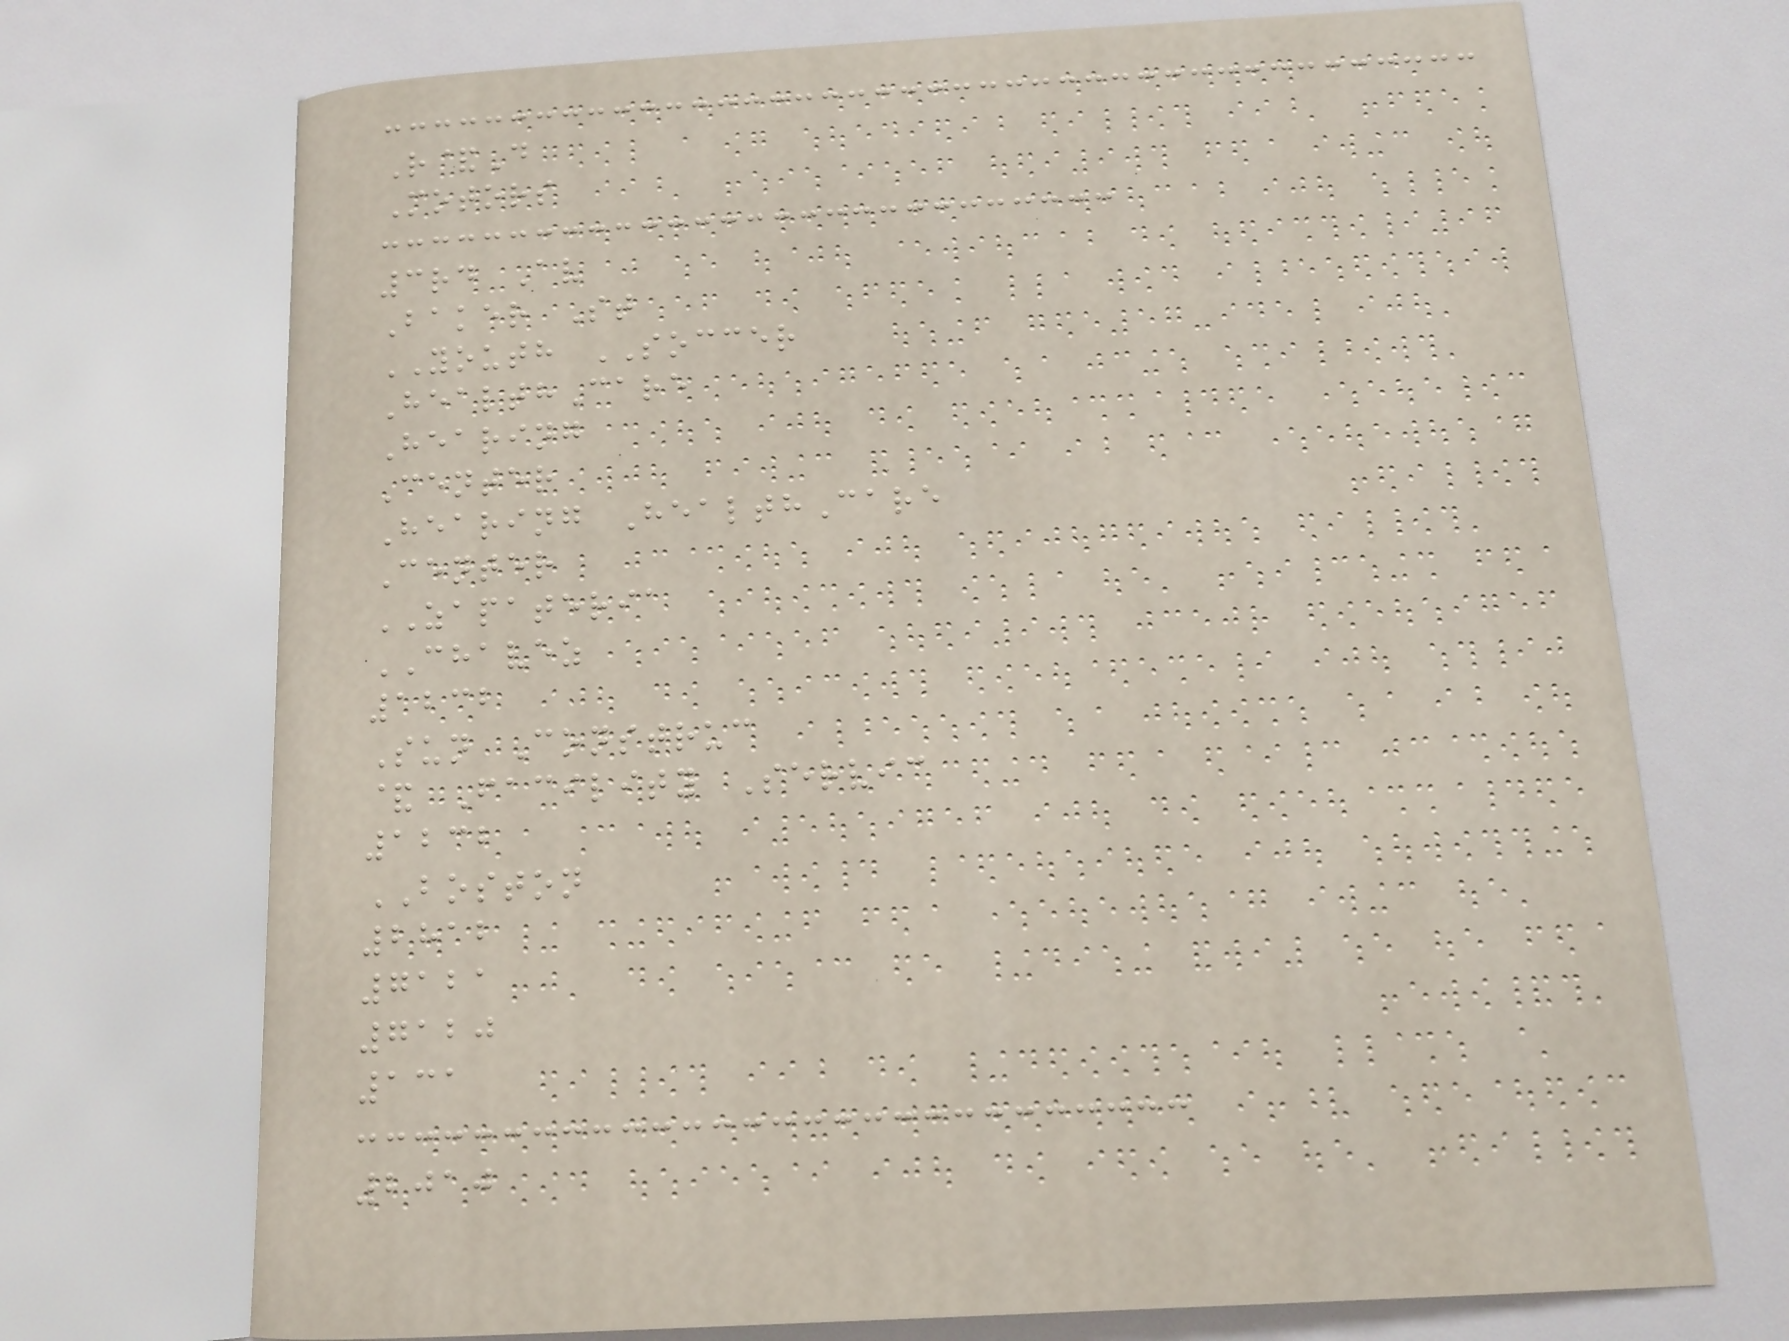R&D
Motors
3rd Av
Baker St
YOUTH SOCCER
HealthCare
Hearing
Center
Hearing HealthCare
Center
ZAPATERIA
CHAVEZ
1232
Sun Construc
& Facility Servic
1232
BOSTON
2812
7121
7120
131
2010
